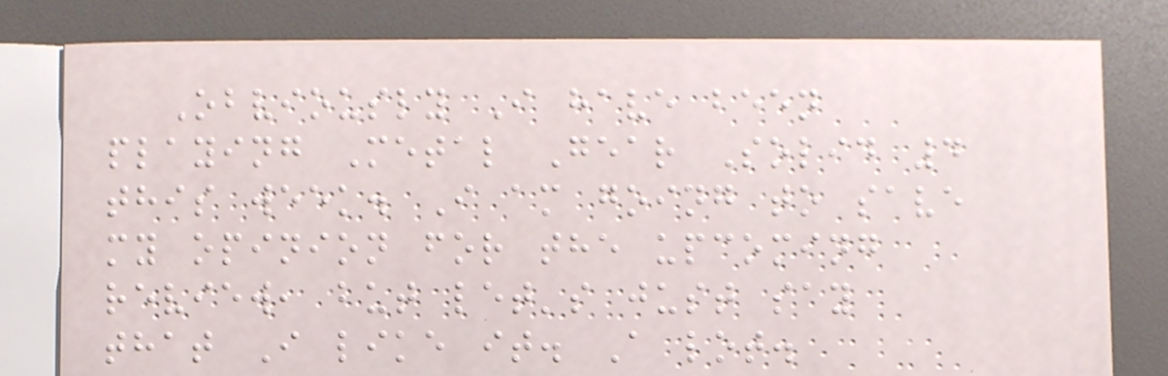Obviously I have been
playing Metal Gear Solid 4
this week. I am going to save
my opinion for the upcoming
review, but let's just say
that I like it. A lot.
